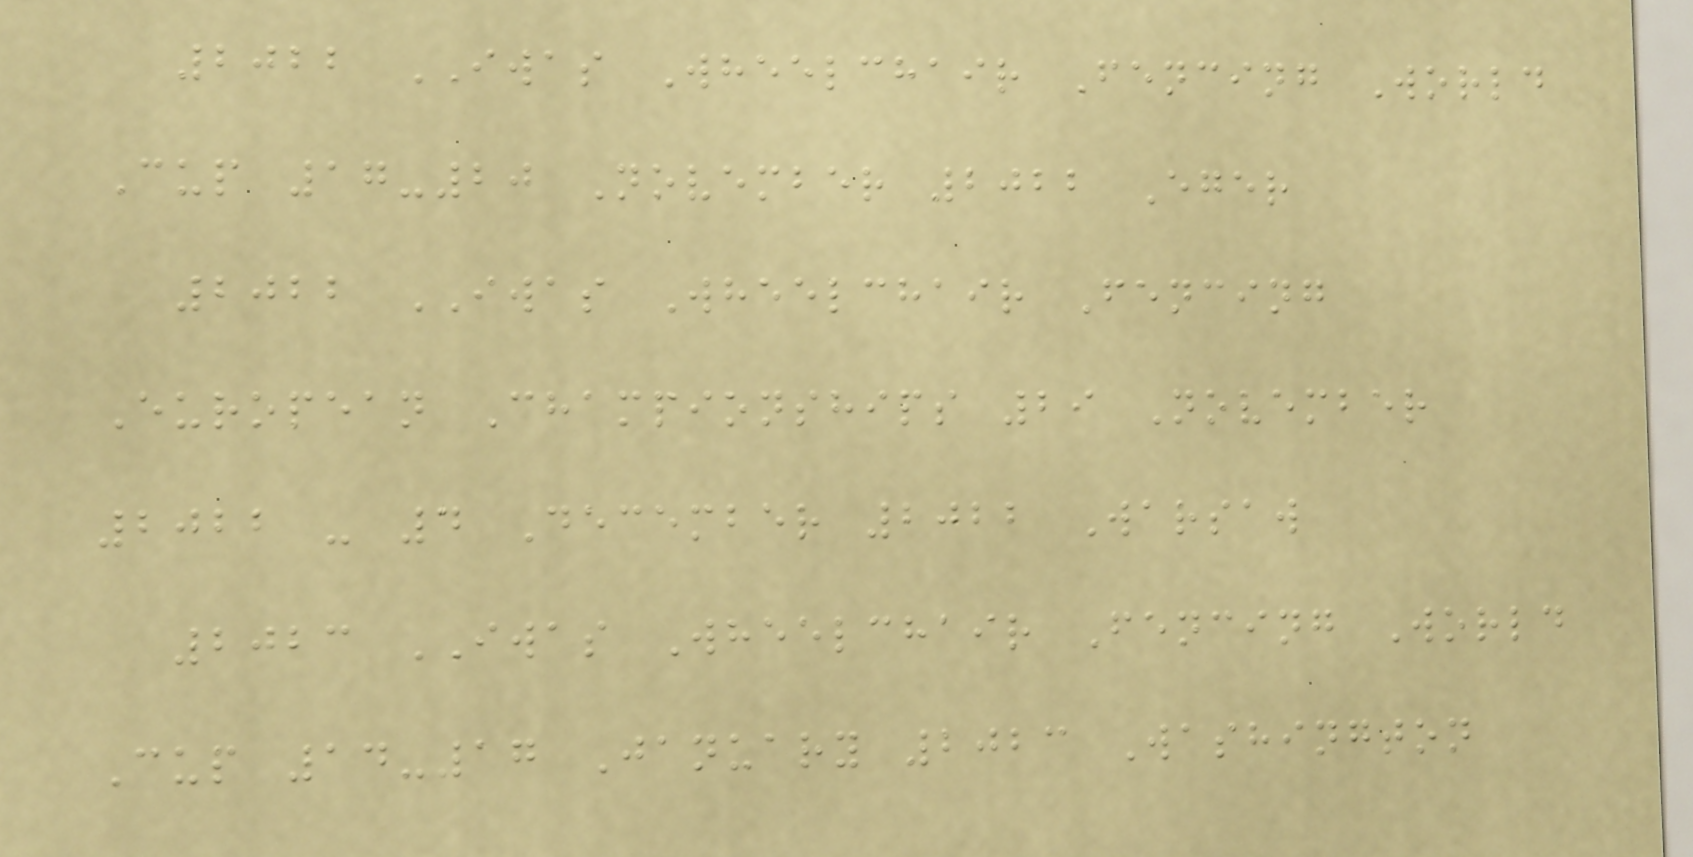2022 IWAS Wheelchair Fencing World
Cup 17-20 November 2022 Eger
2022 IWAS Wheelchair Fencing
European Championships 29 November
2022 - 4 December 2022 Warsaw
2023 IWAS Wheelchair Fencing World
Cup 14-17 January 2023 Washington
